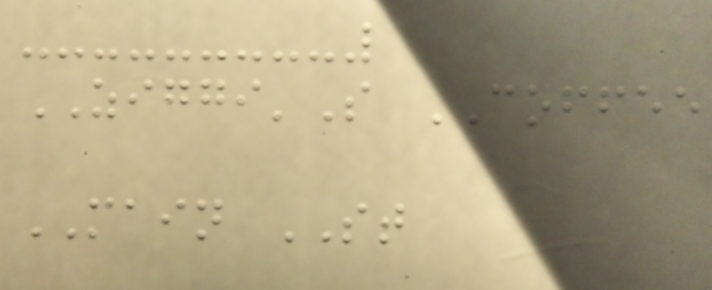ZIGGI'S COFFEE
MAIN ST
